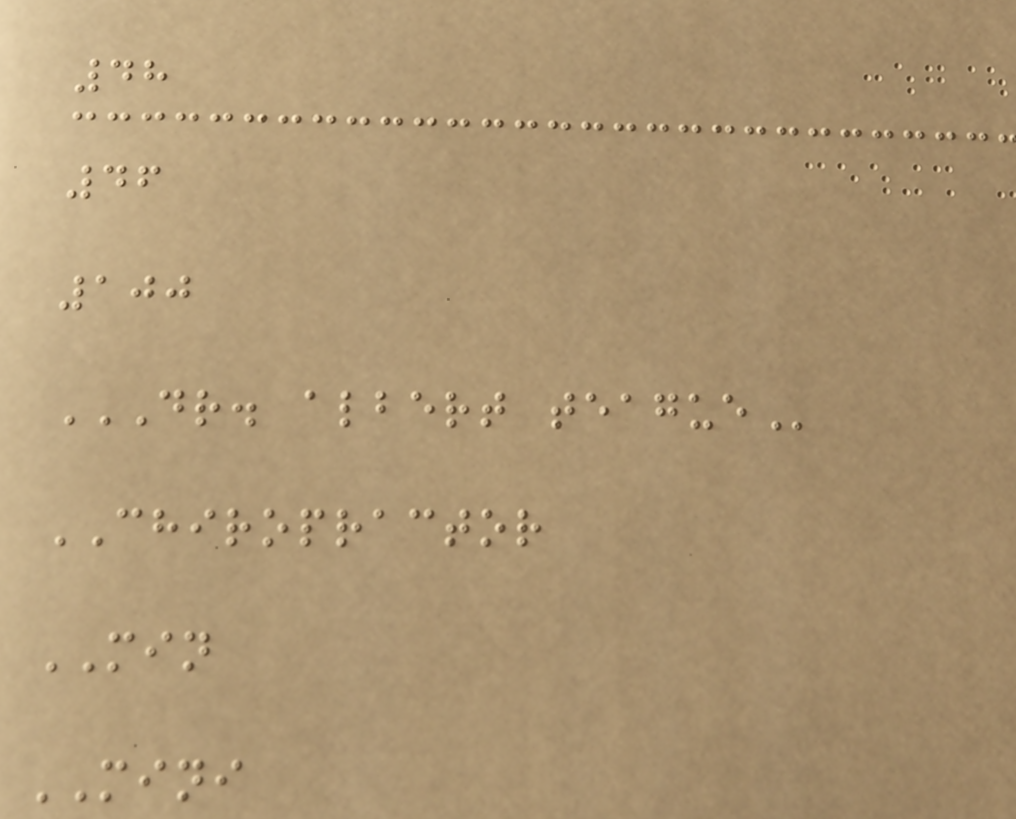48
46
100
DR. ALBERT TEAGUE
CHIROPRACTOR
MIN
MINI
